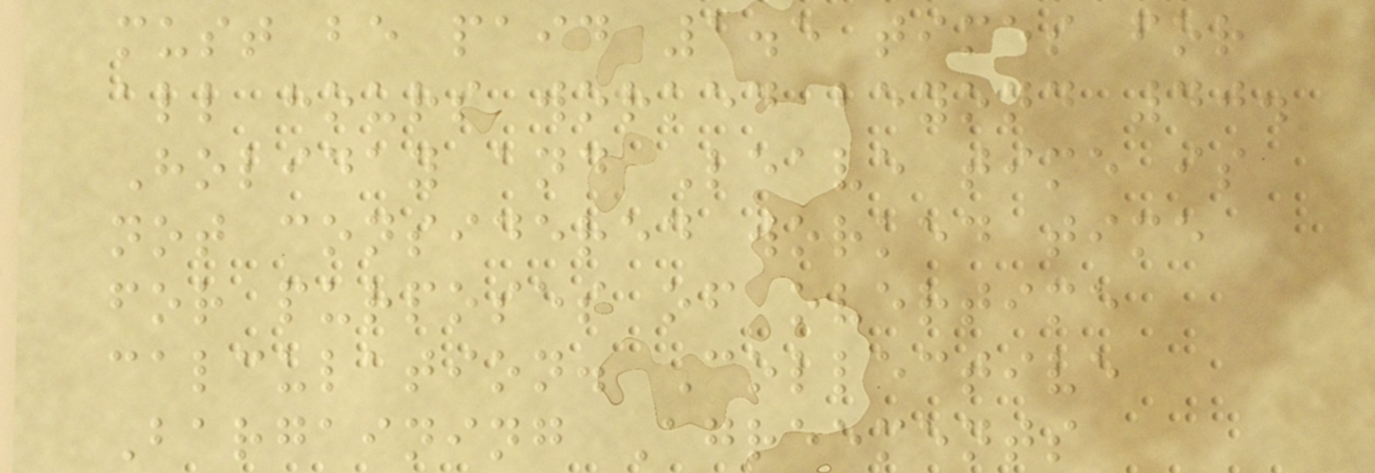must be paid 1.5 times for
all hours worked beyond 40.
Holiday and Leave time is
not considered worked time
for purposes of overtime
calculation. Collective
Bargaining Agreements
